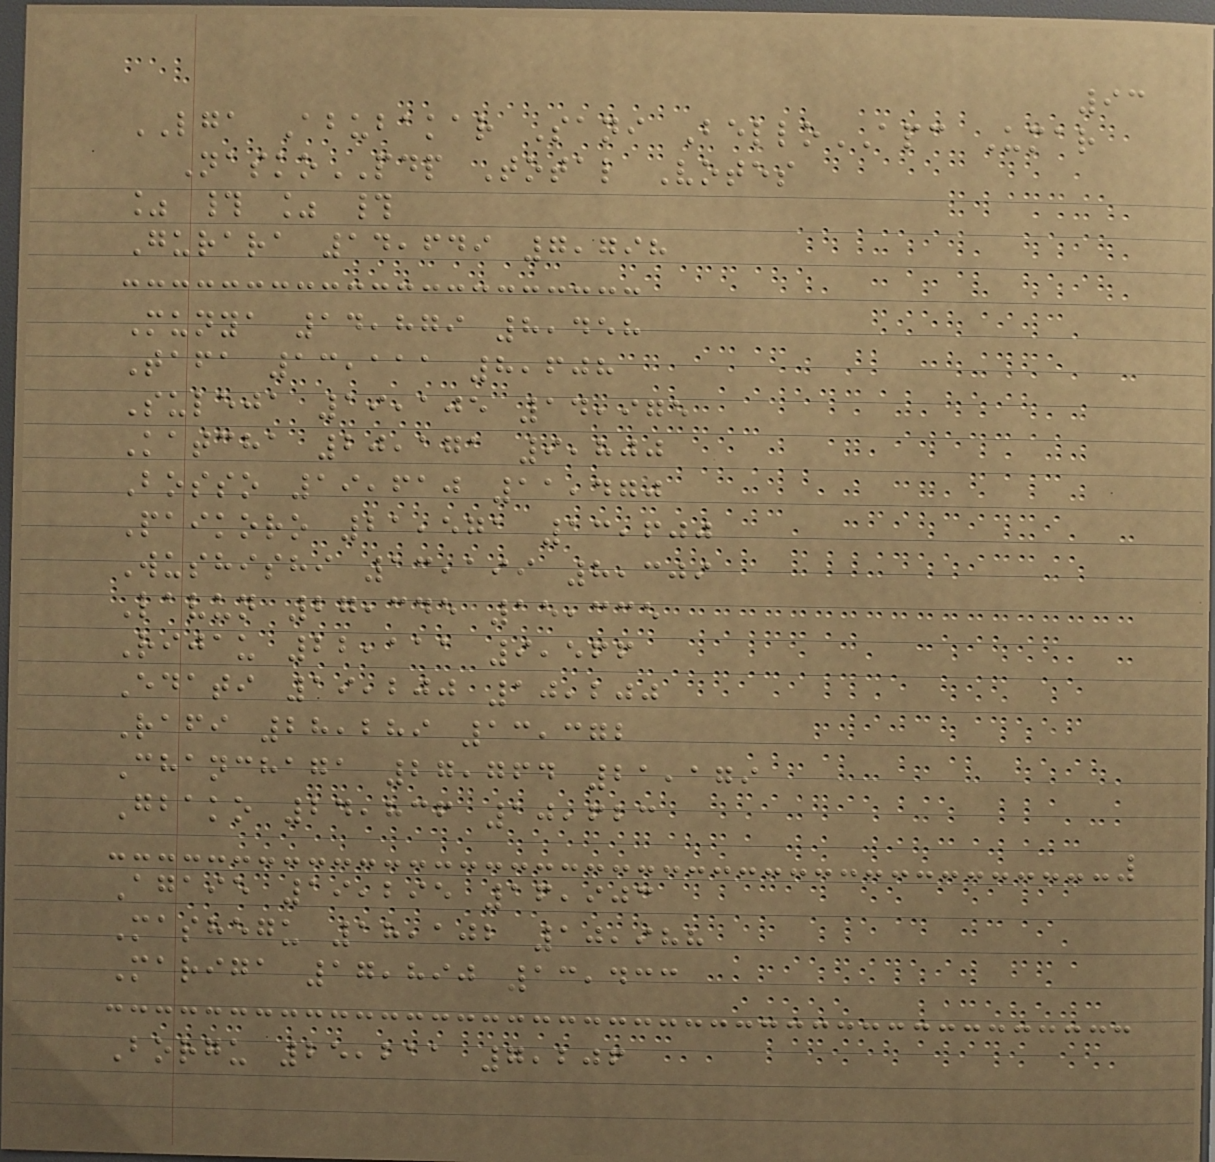93
LGA Abubakar Sani BelloAPC Umar
NaskoPDP Total Votes
% # % #
Gurara 14,649 7,798
Munya 14,879 8,458
Tafa 13,111 8,608
Suleja 19,105 14,975
Katcha 20,171 9,800
Bosso 19,610 11,470
Paikoro 21,571 13,600
Wushishi 13,199 8,309
Lavun 27,345 15,335
Rijau 22,111 9,566
Edati 19,200 10,200
Rafi 28,289 13,372
Chanchaga 27,764 21,179
Gbako 24,836 10,623
Agaie 19,295 16,903
Mashegu 18,102 10,988
Mariga 17,890 13,433
Borgu 25,211 7,206
